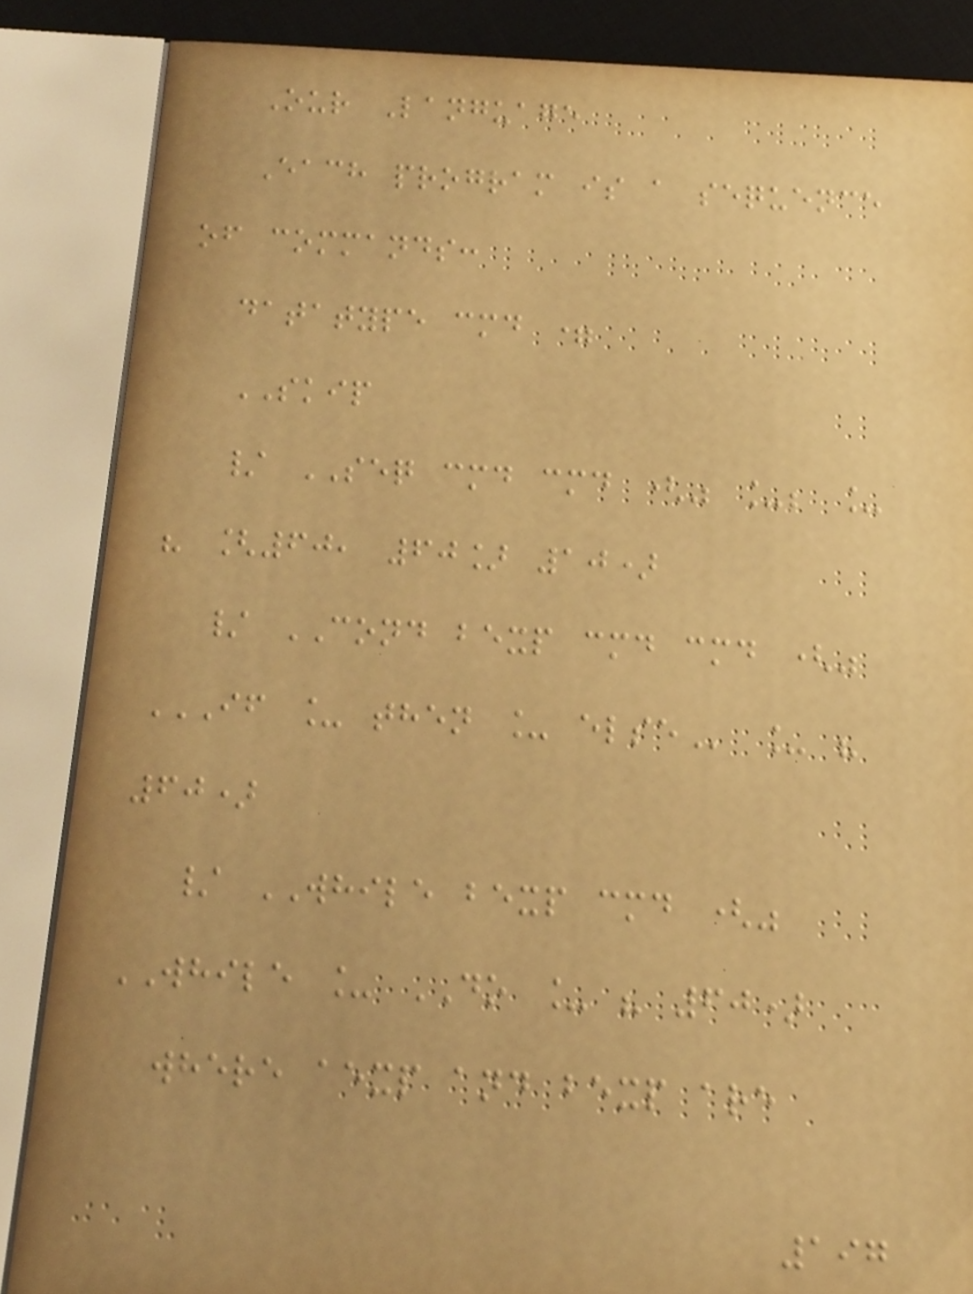Our Language
Each program is a sequence
of commands:
datatype cmd =
SKIP
/ SEQ cmd cmd (" _; _
" [60, 60] 10)
/ COND bexp cmd cmd ("
IF _ THEN _ ELSE _ "
60)
/ WHILE bexp cmd ("
WHILE _ DO _ " 60)
where aexp and bexp are
197
